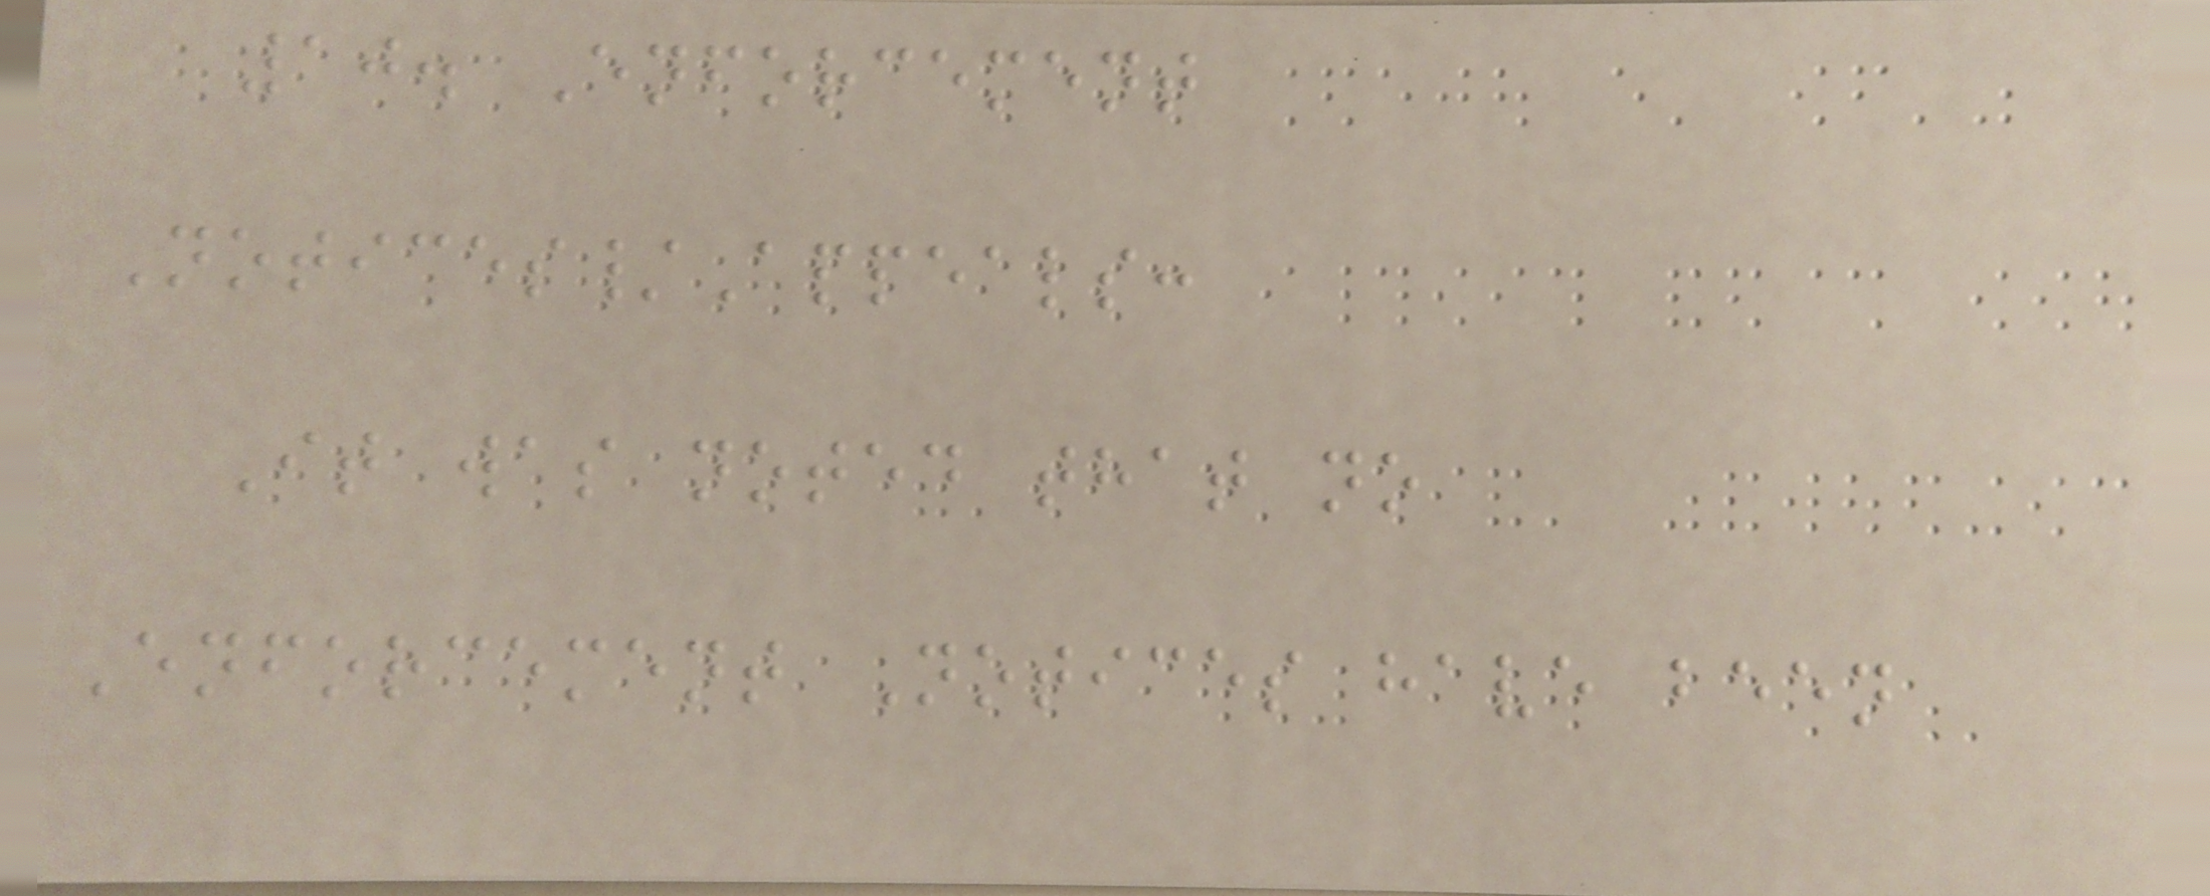10. Enforcement
Notices/Appeals:
It was noted that no
Enforcement Notices have been
